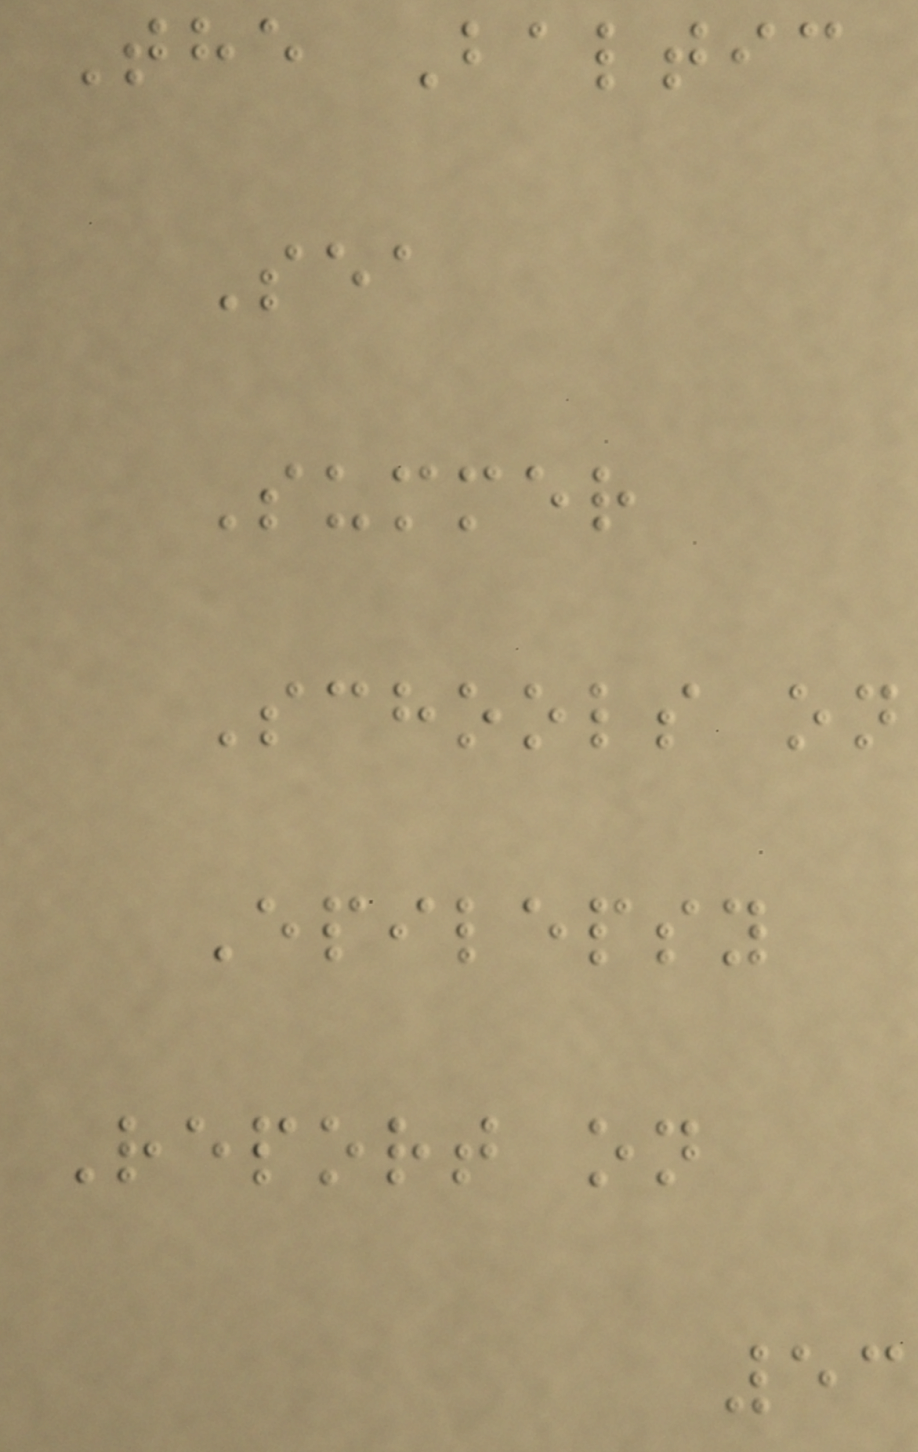The Baltic
Sea
Summer
Schools on
Epilepsy
Report on
53
